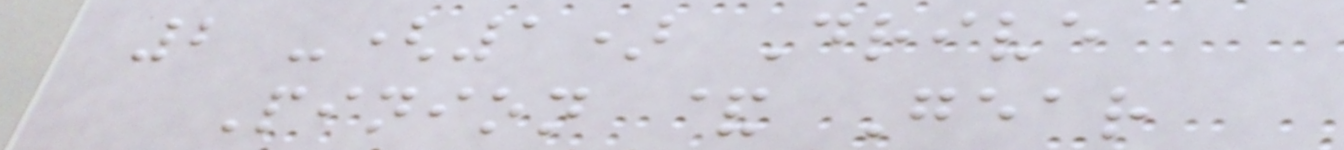2 -(1) Drive
Pinion & Gear
